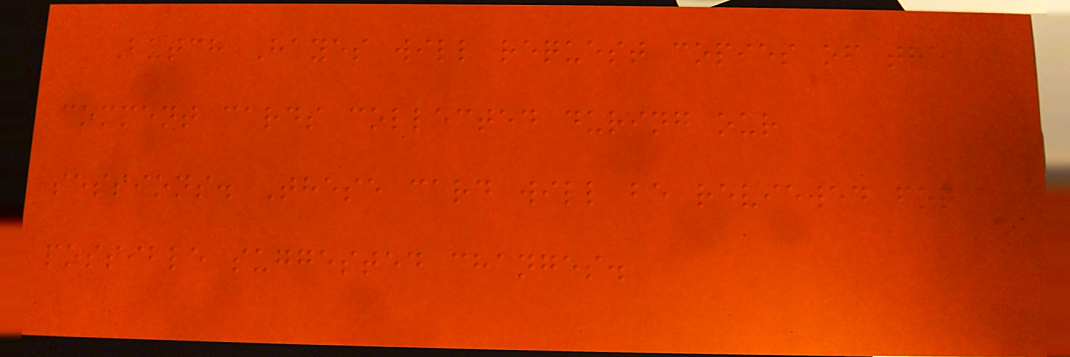Butch Hayes will request copies of the
comment cards collected during our
sessions. These card will be reviewed for
possible suggested changes.
